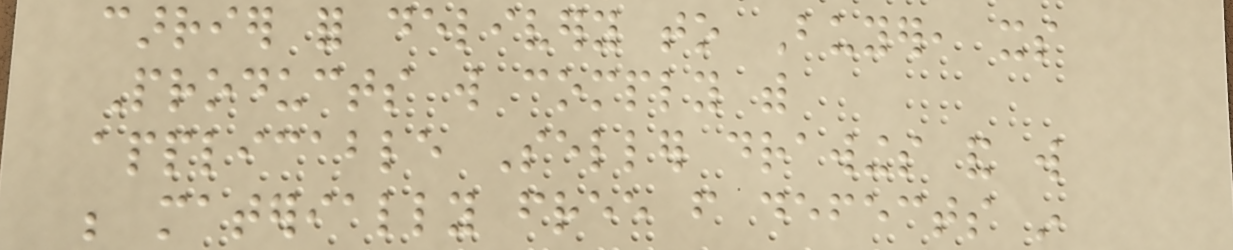carrier for delivery to Buyer, its
Products will comply with
applicable Seller drawings and will
be materially free from defects in
